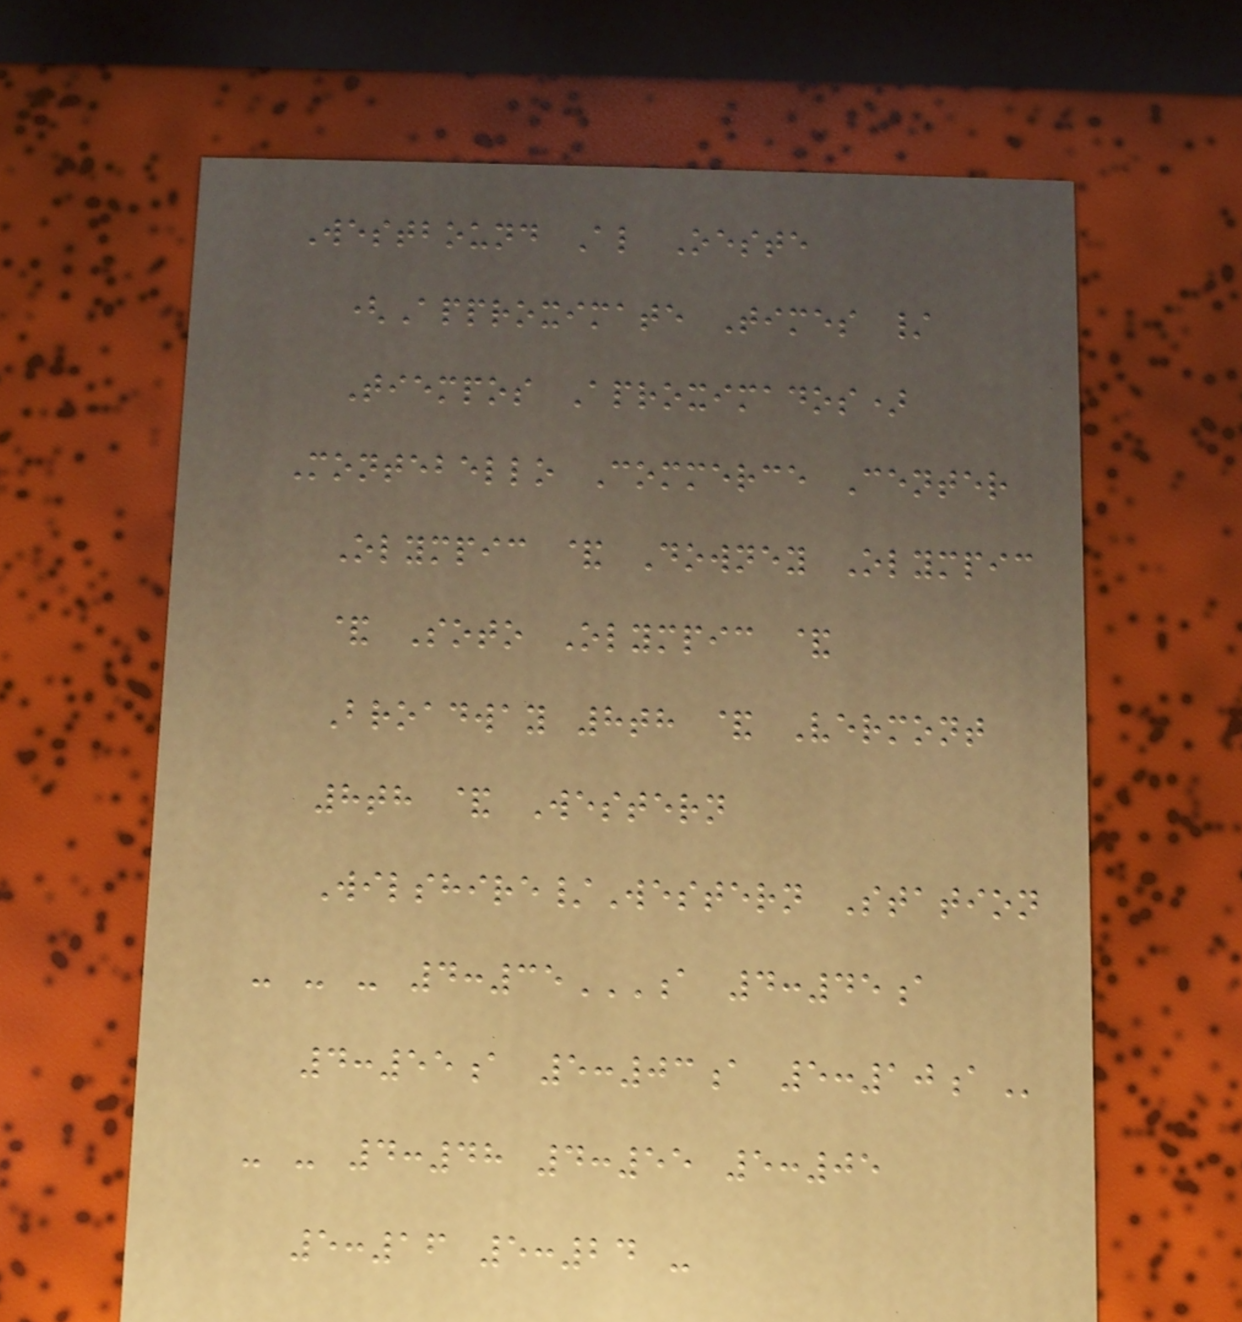Westbound Al Oeste
(Approximate Times /
Tiempos Aproximados)
Montebello Commerce Center
Olympic & Downey Olympic
& Soto Olympic &
Broadway 8th & Vermont
8th & Western
Wilshire/Western Station
- - - 4:35A 4:45A
4:55A 5:03A 5:10A
- - 4:48 4:55 5:05
5:16 5:24 -
